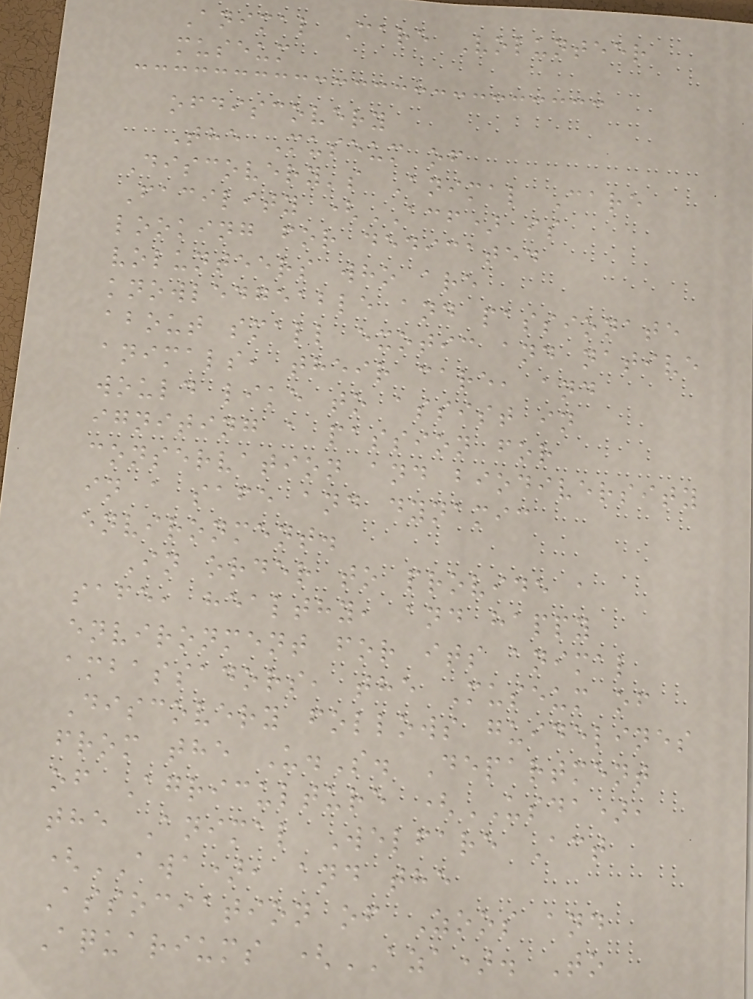Animal Care Volunteer
museum
ofdiscovery
The Museum of
Discovery's Animal Care
Facility (ACF) is
looking for dedicated
volunteers who are
knowledgeable and passionate
about small exotic and native
animals, their care, and
would like to assist in
igniting a passion for
conservation and biodiversity
in a safe and dynamic
environment.
In order to provide a
safe, healthy, and happy
environment for its animal
ambassadors, the Museum of
Discovery follows guidelines
from the U.S. Department
of Agriculture (USDA),
the Animal Welfare Act
(AWA), and the
Association of Zoos and
Aquariums (AZA). To
